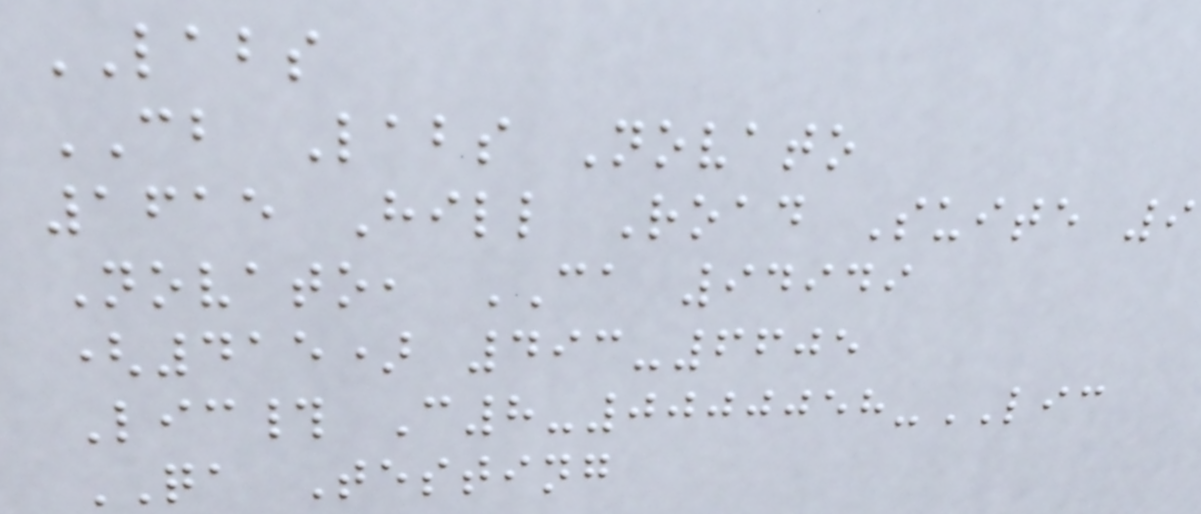LABS
CB Labs Novato
1615 Hill Road Suite 9
Novato, CA 94949
(415) 493-6605
Lic# C8-0000058-LIC
QA Testing
